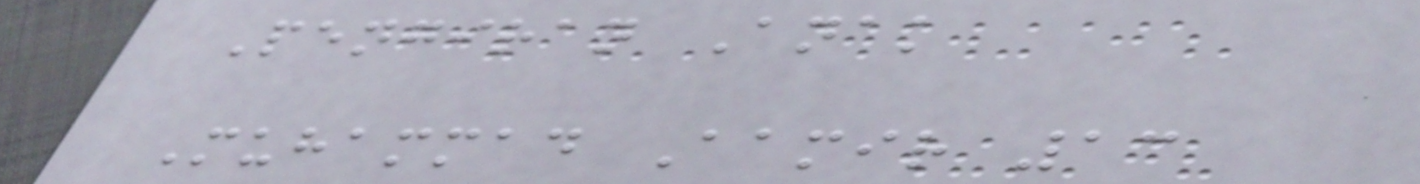Pengiran Anak
Muhammad Aamir 13
